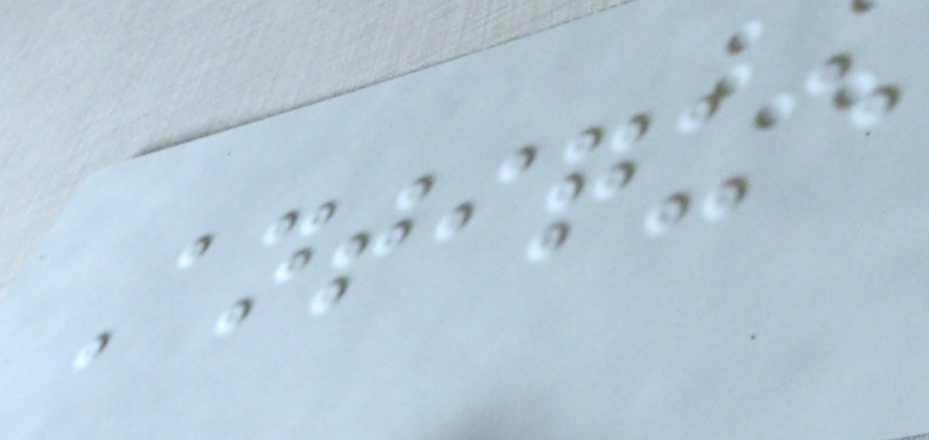Antique
